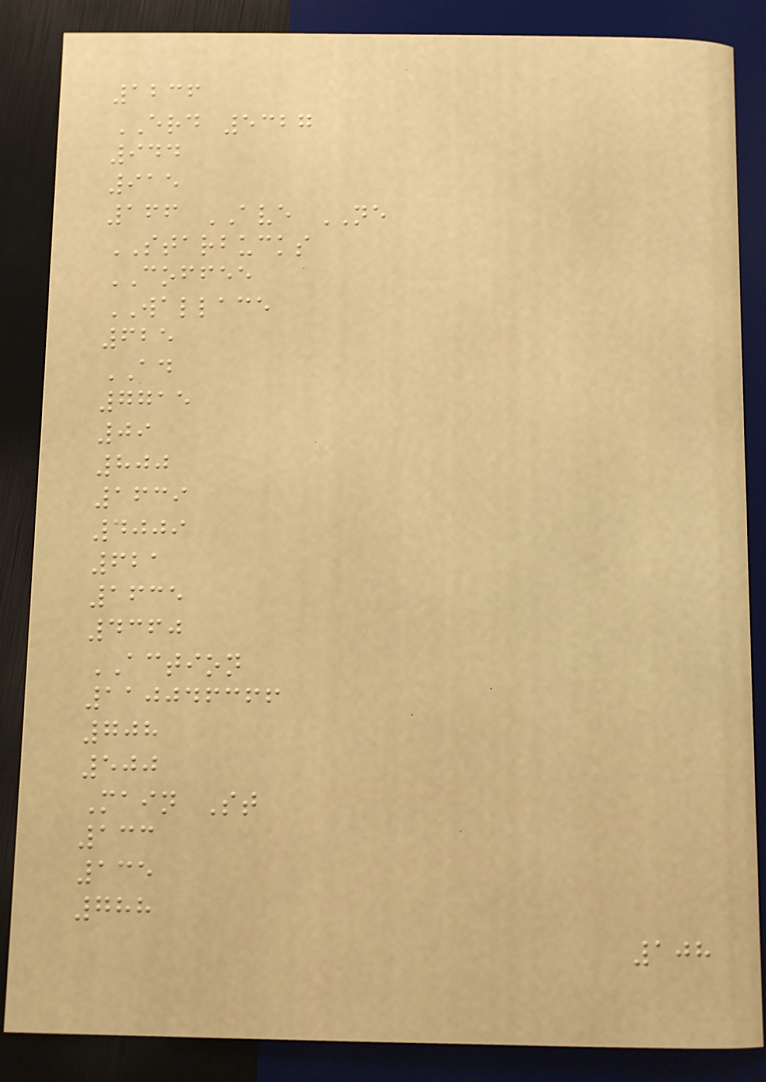1236
ERD 5327
944
915
166 AVE NE
STARBUCKS
COFFEE
WALLACE
625
AD
7715
09
800
1639
4009
621
1635
4360
ACTION
110046366
708
500
Main St
133
135
788
108
